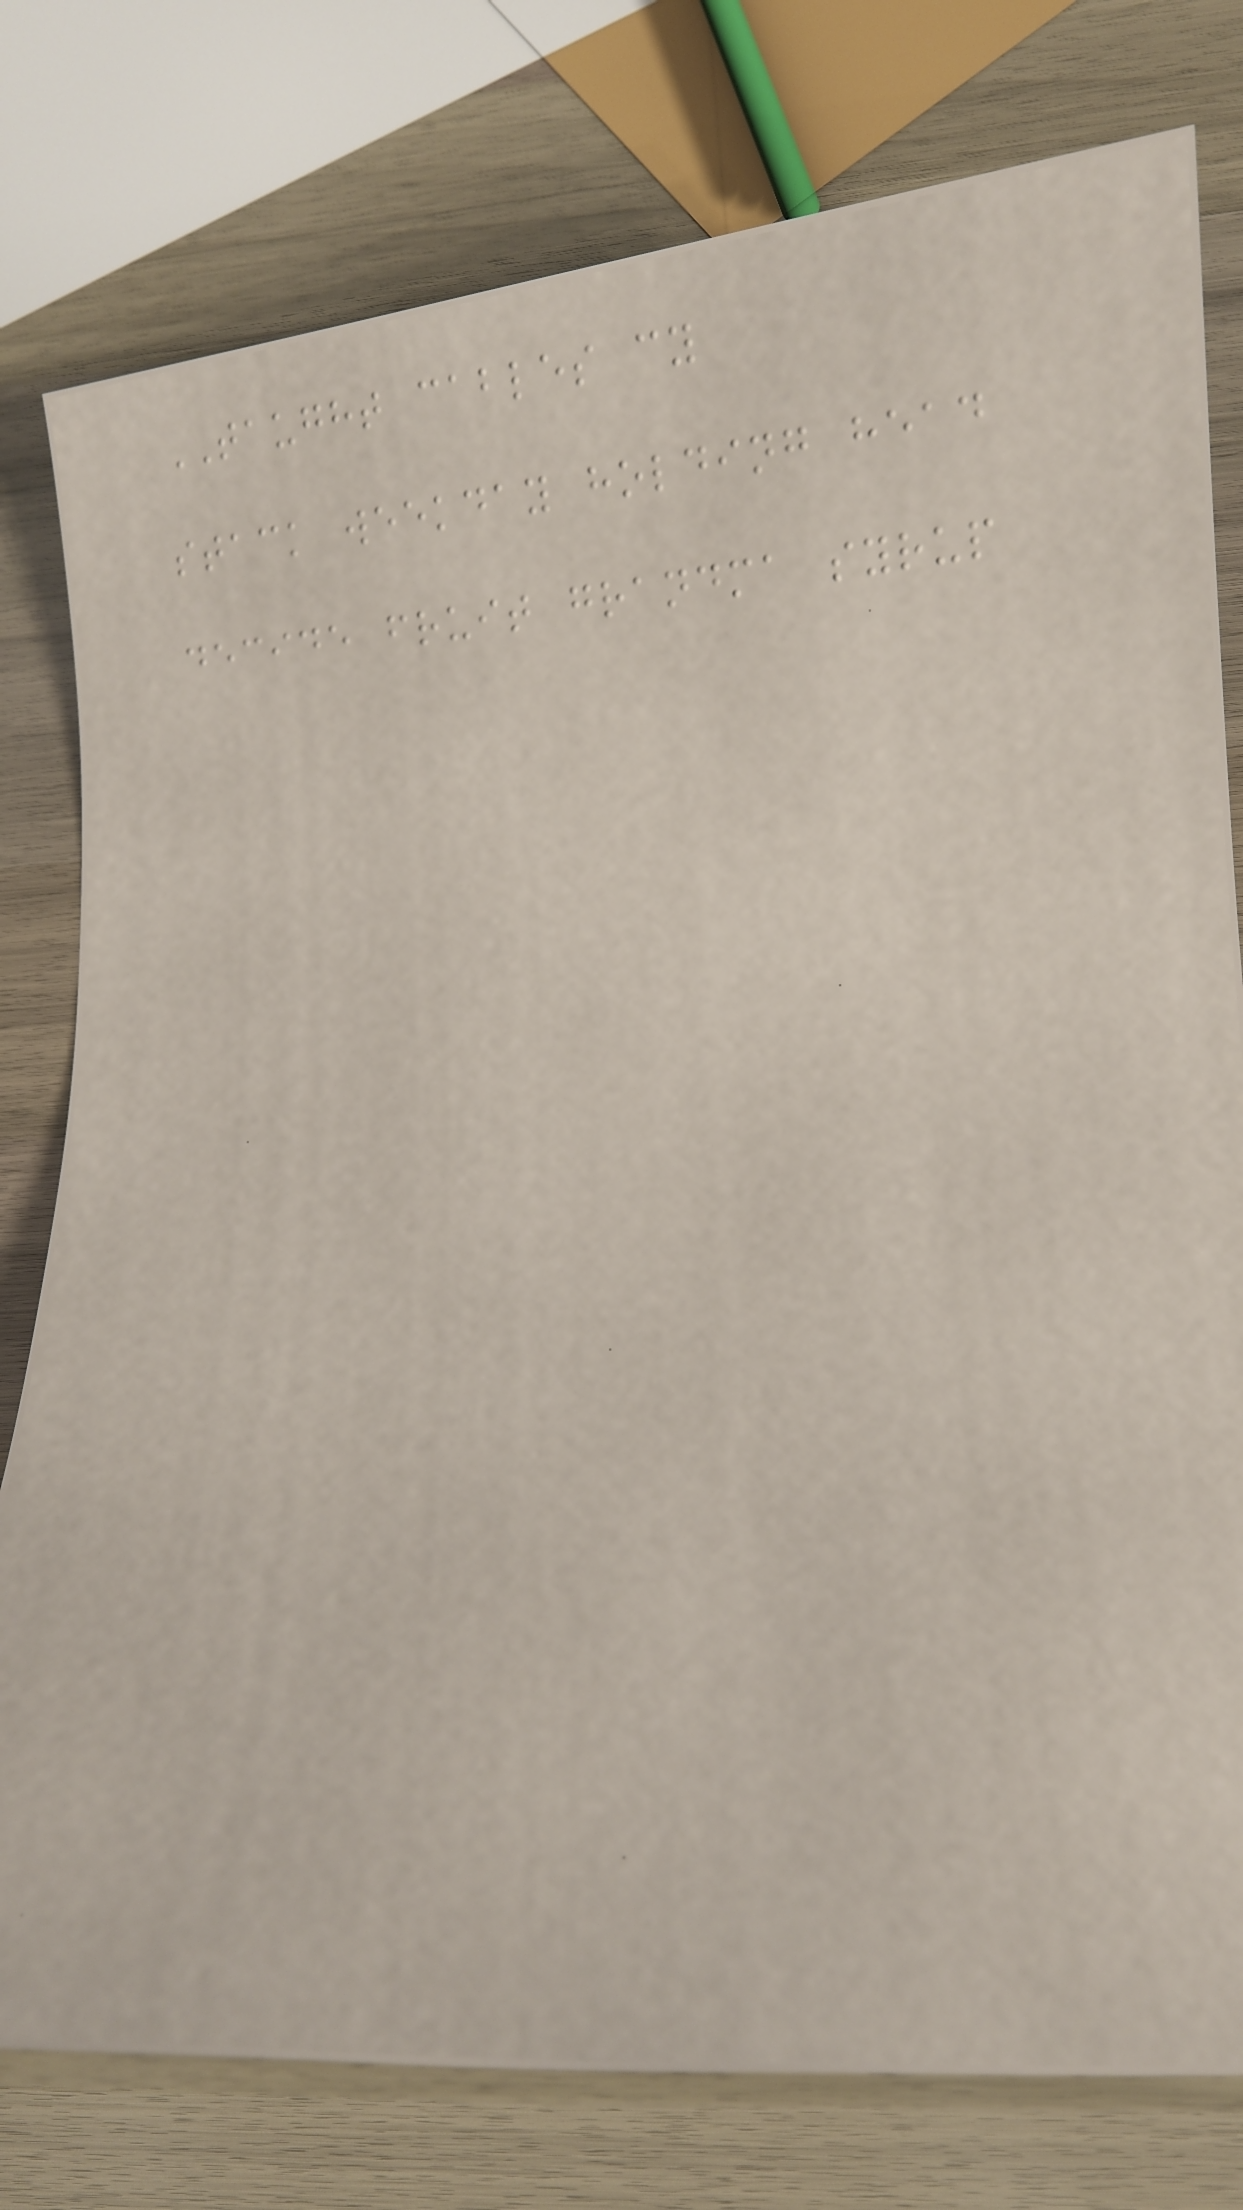TAUGHT cables cy
stack weekday holding head
decide fruit grandma syrup
